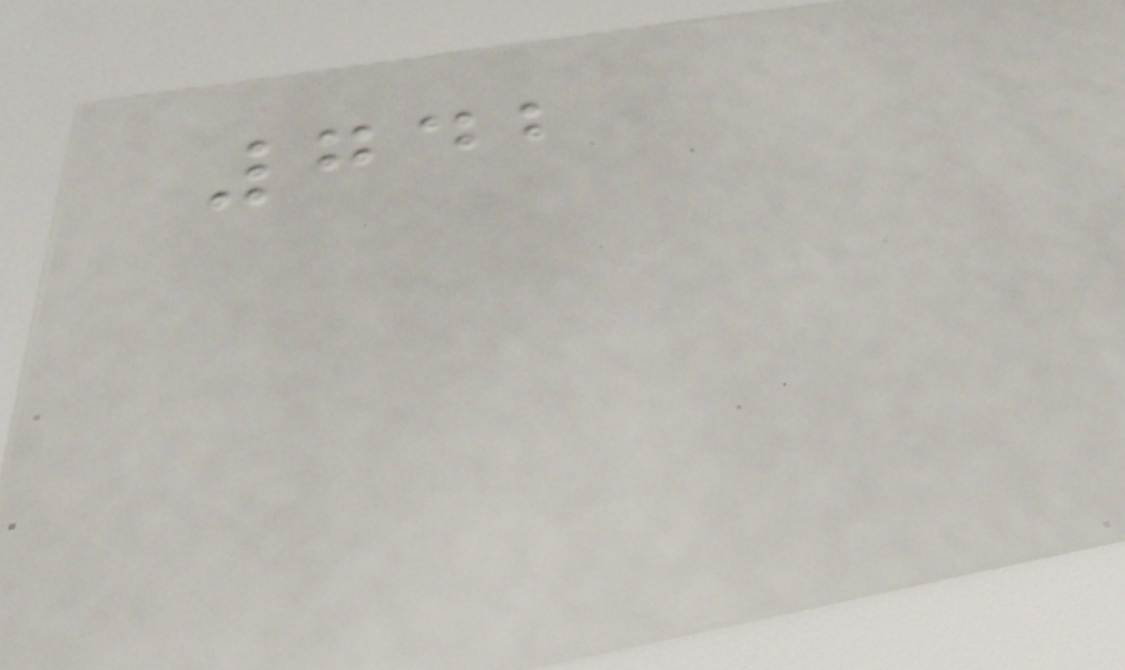742
